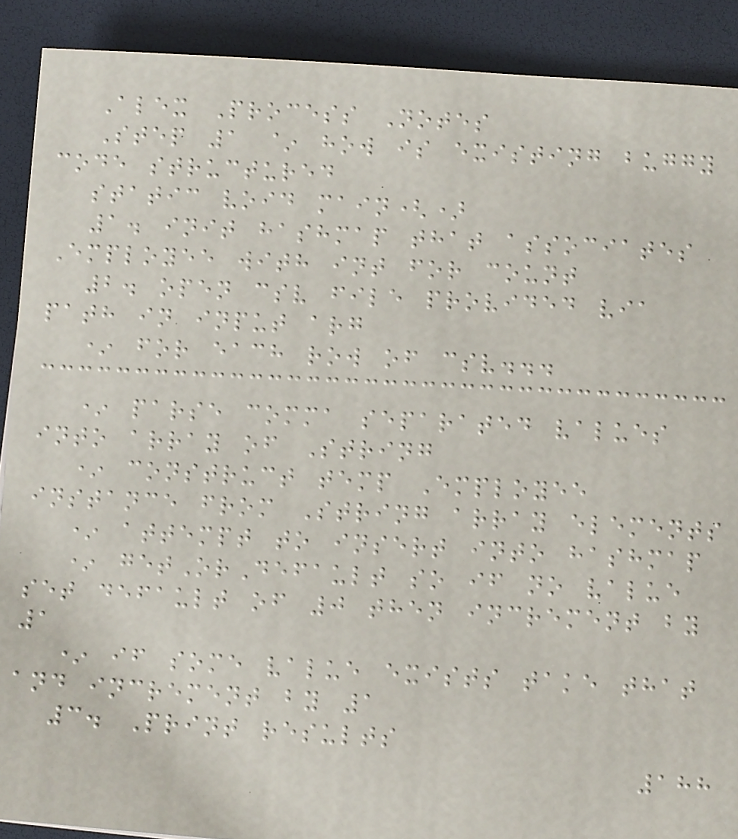Alex Process Notes
Step 1 ~ how is existing buggy
code structured
static void main()
1. init hashmap that associates
Employee with int for count
2. open csv file provided via
path in input arg
* for each row of csv...
* parse comma separated values
into array of String
* construct temp Employee
instance from String array elements
* attempt to insert into hashmap
* getOrDefault so if no value
set default of 0 then increment by
1
* if some value exists take that
and increment by 1
3. Print results
188
